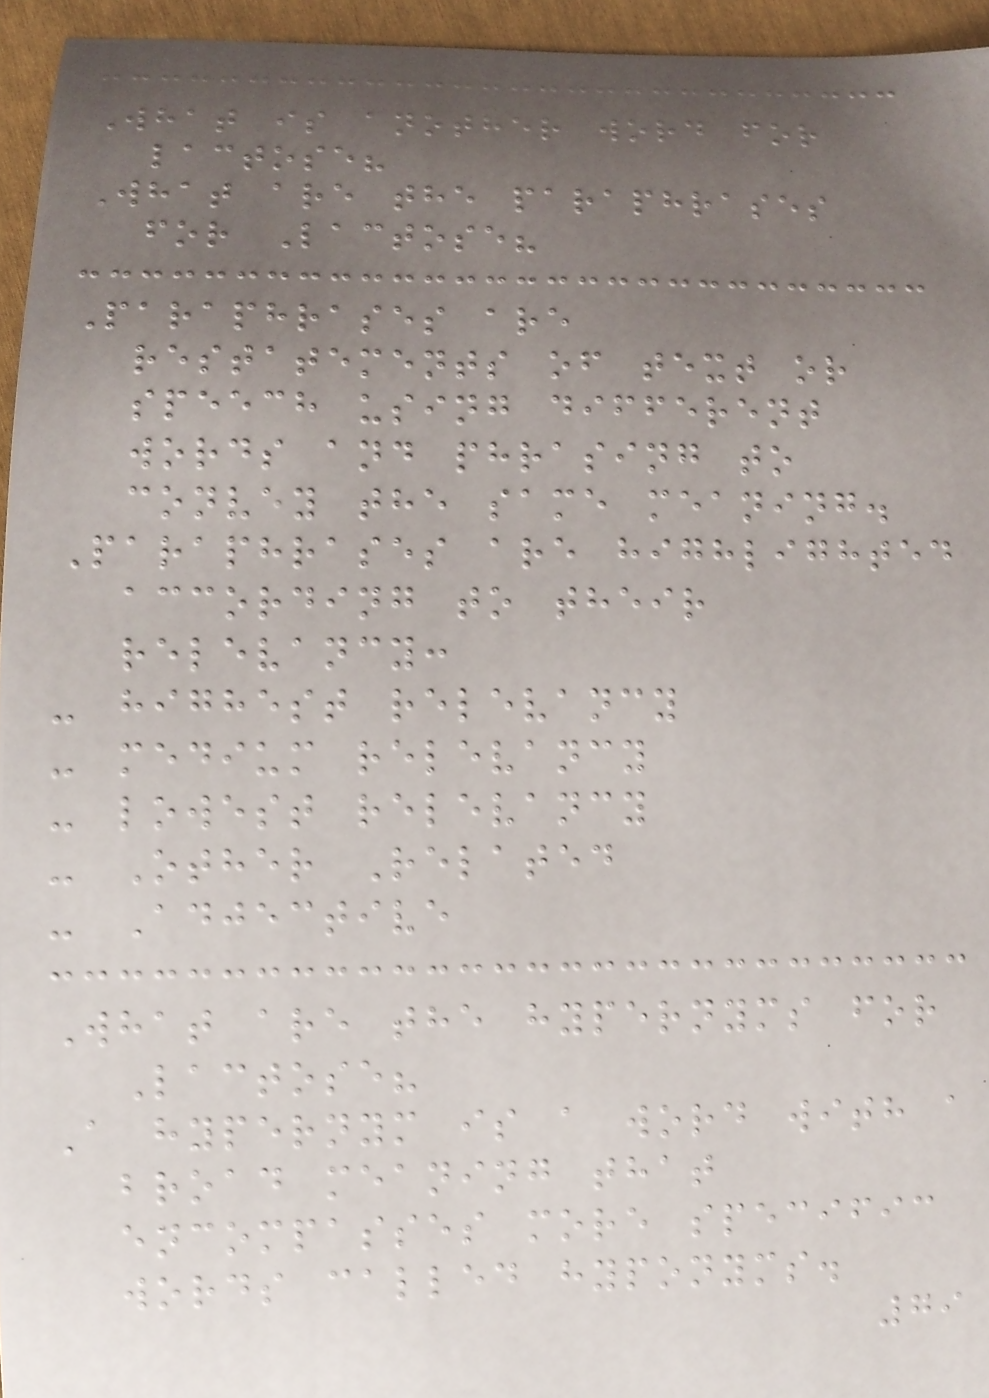What is another word for
lactose?
What are the paraphrases
for Lactose?
Paraphrases are
restatements of text or
speech using different
words and phrasing to
convey the same meaning.
Paraphrases are highlighted
according to their
relevancy:
- highest relevancy
- medium relevancy
- lowest relevancy
- Other Related
- Adjective
What are the hypernyms for
Lactose?
A hypernym is a word with a
broad meaning that
encompasses more specific
words called hyponyms.
79
